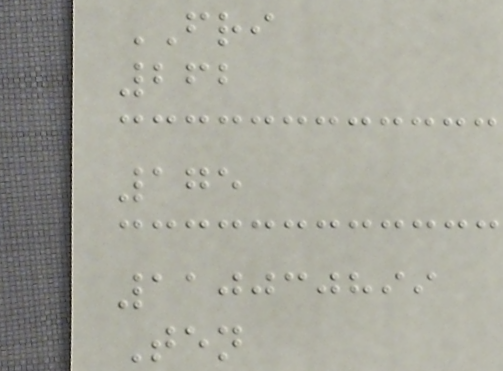FRI
262
175
110030899
Ten
